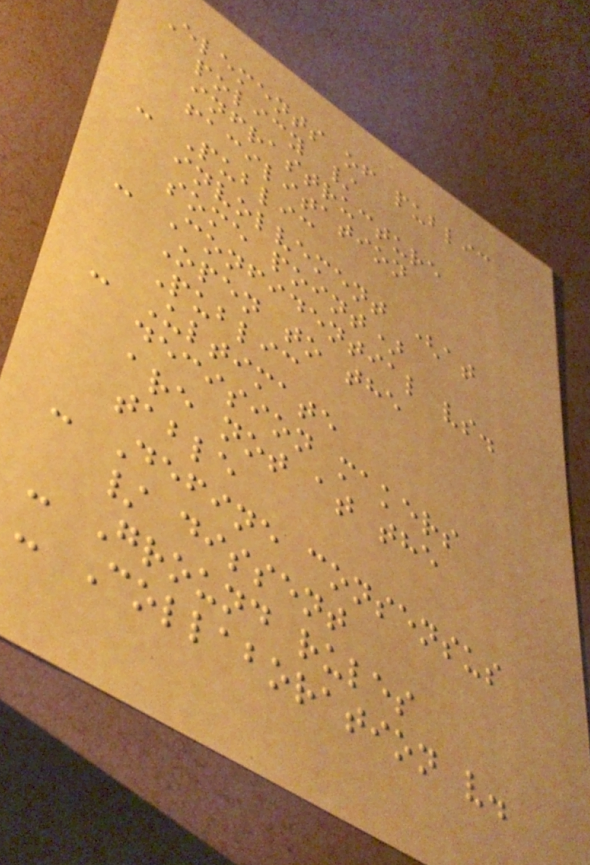Elements of public
policy /
infrastructure
facilitation
- Public
involvement (at
some point)
- Confidential vs.
Open to the
Public
- Ultimate
decision makers
are not at the
table
- Define consensus
/ dissent
- Ground rules
- Collaboration v.
